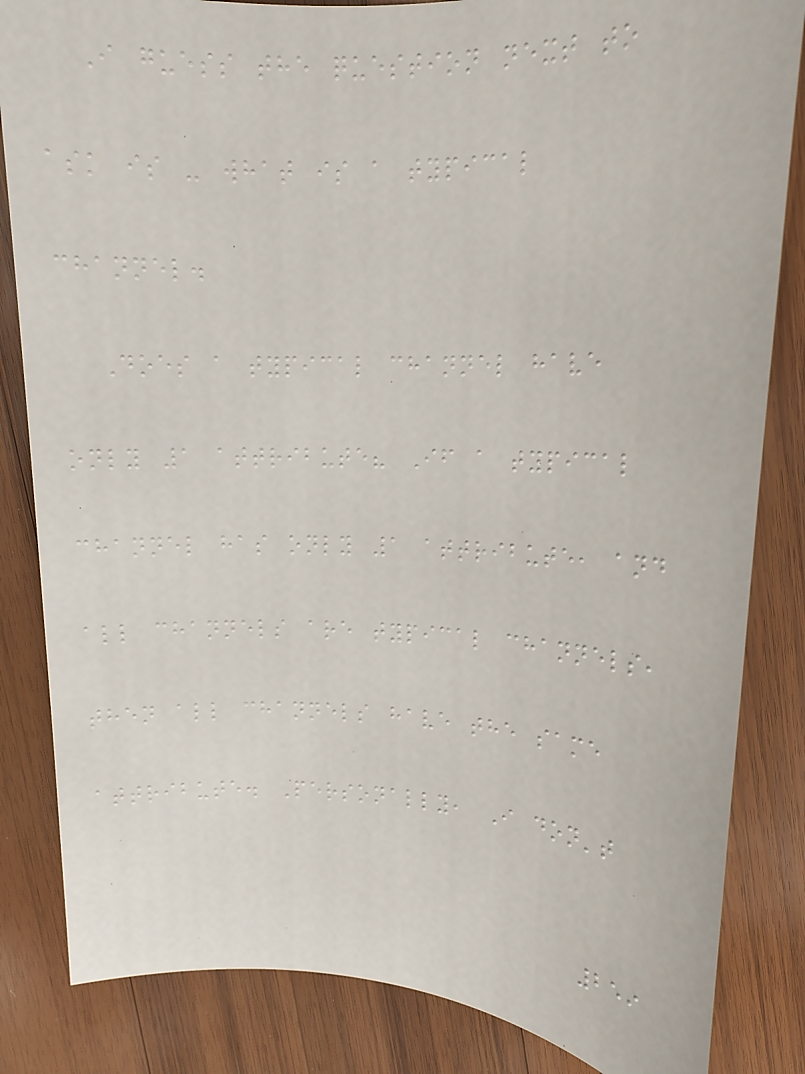I guess the question next to
ask is - what is a typical
channel.
Does a typical channel have
only 1 attribute? If a typical
channel has only 1 attribute, and
all channels are typical channels,
then all channels have the same
attribute. Personally, I don't
259
